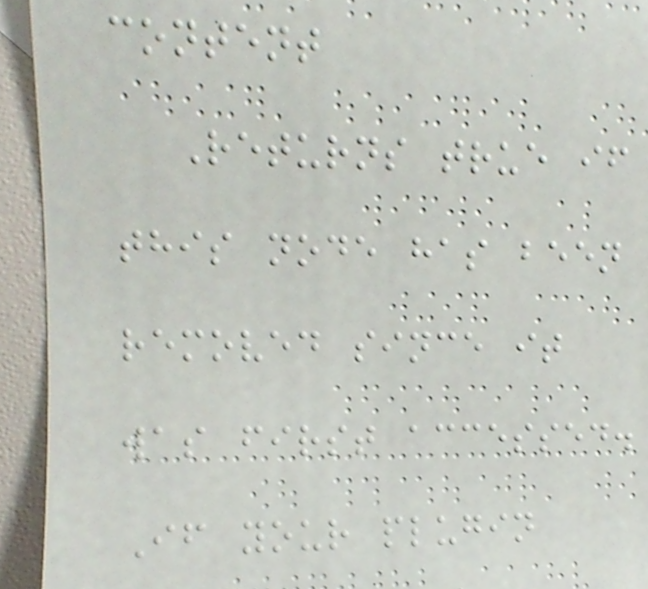content
Returns true if
this node has been
removed since it
was first accessed.
If your plugin
